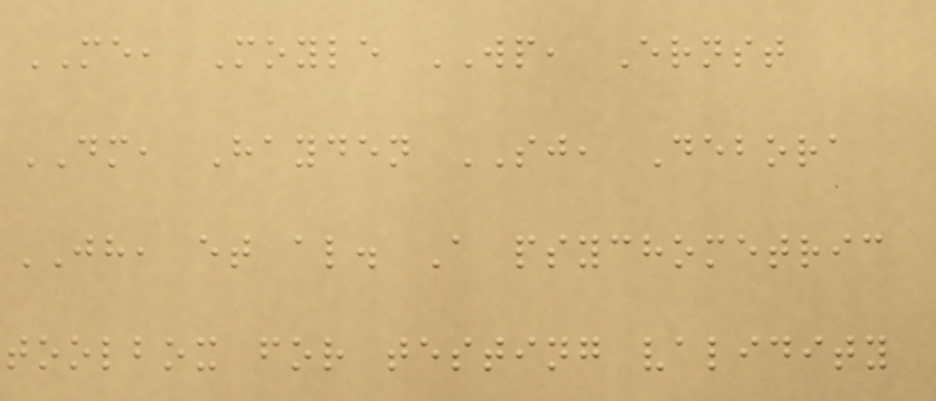ME, Moyle WP, Ernst
DM, Hayden SJ, Debora
JH, et al. A psychometric
toolbox for testing validity
